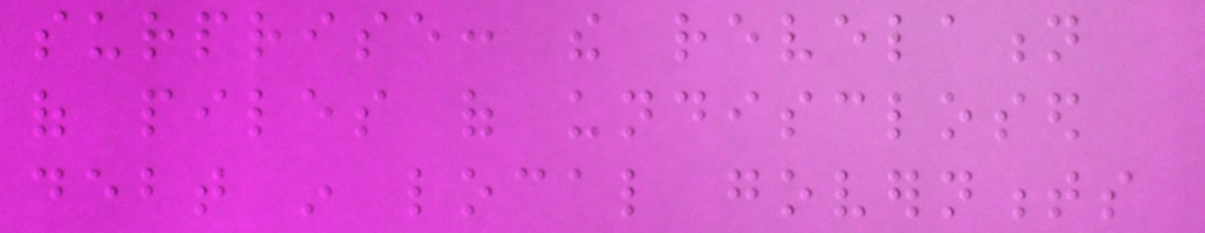surprise: the revelation
of piles of undisclosed
debt in local governments
